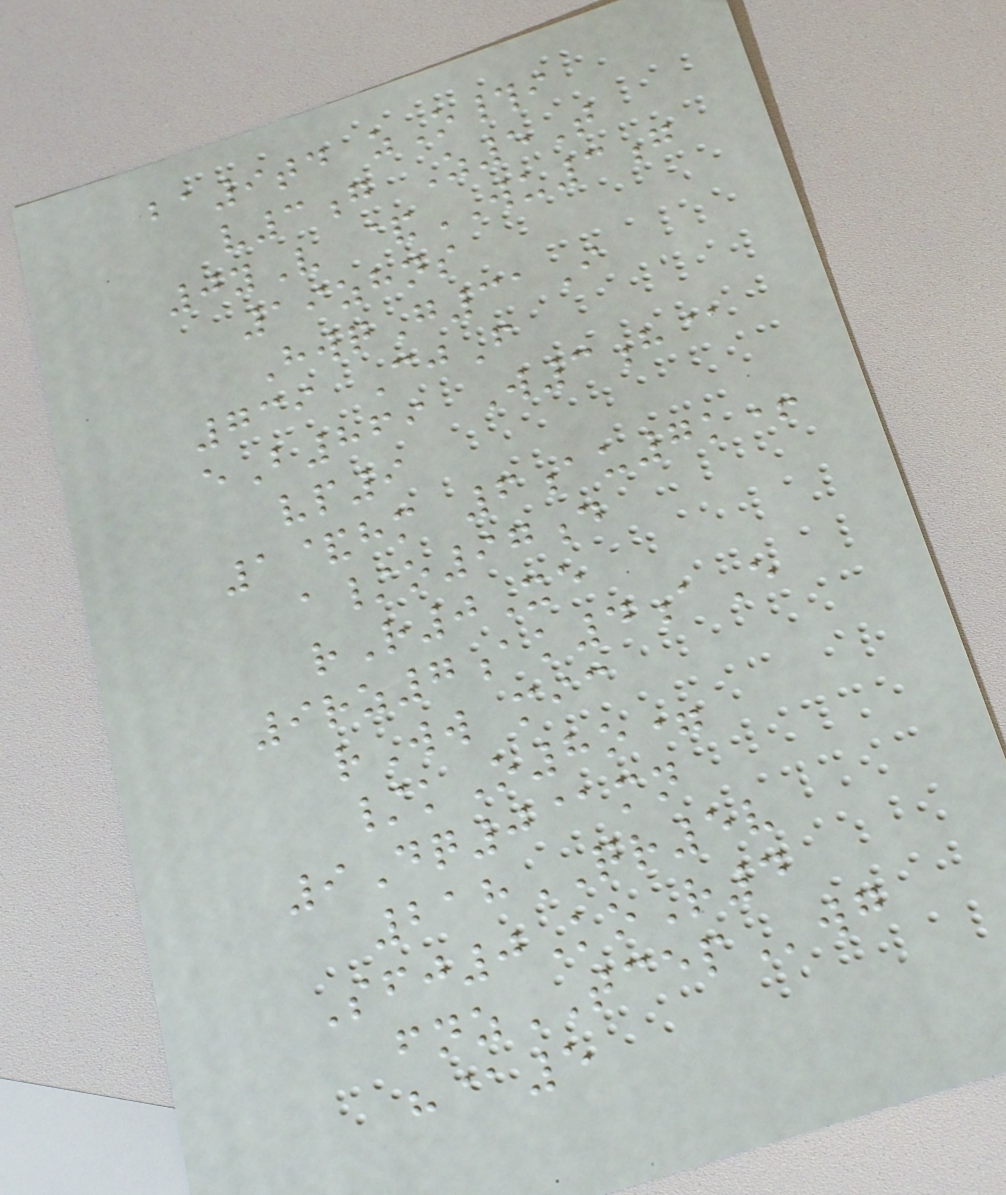ba9td zO#i
v3g Z5T
0yV &WU3g
19zhns
HwqG31I
739 CjF
eB869 W3h@
vp9
1&hm 6au7k+
a/o97d
rR0Xe
9rz7ak4aE
rWw mic
/kO8o=
9Dq0@mn
218QR5v
Sfj0KoR4
fnzTCEPwg
h@5
